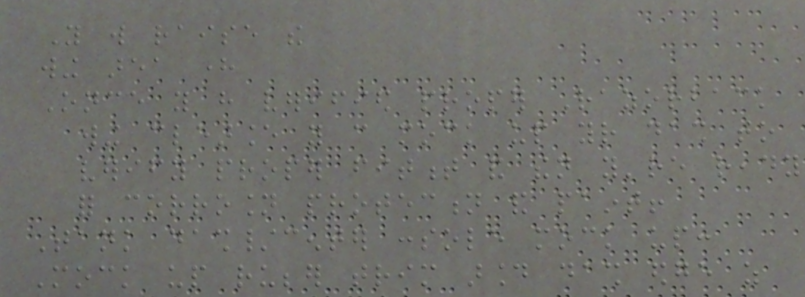You will raise the
wing area here
Once you have verified proper Razorback
wing clearance you can mock up your dash to
verify proper fitment and then you're ready
for corrosion protection and paint!
Tank dash/center console mock up:
Mock up rubber trim around dash edge as
